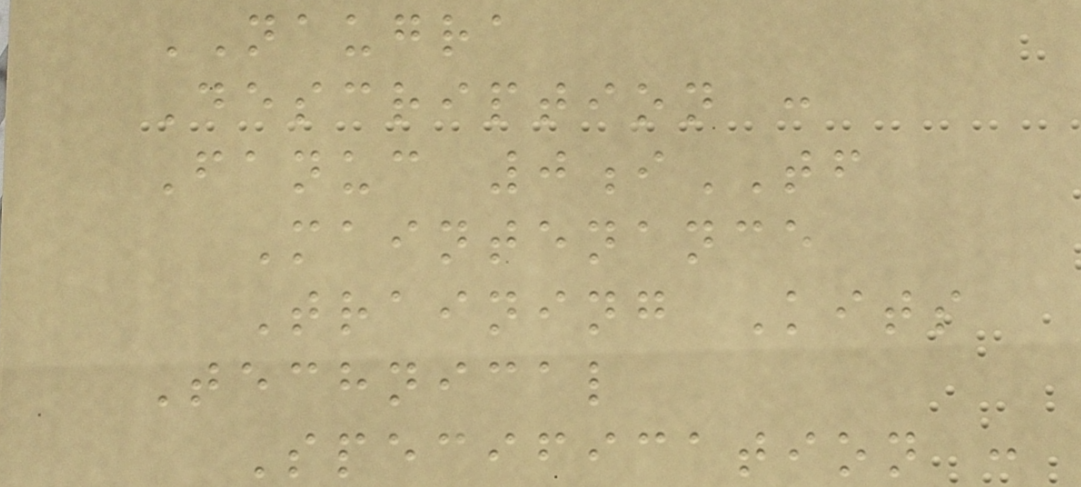NAUGRA
Description :
Fanuc 0iTF
Maintenance
Training Kits
Technical
Specification :
